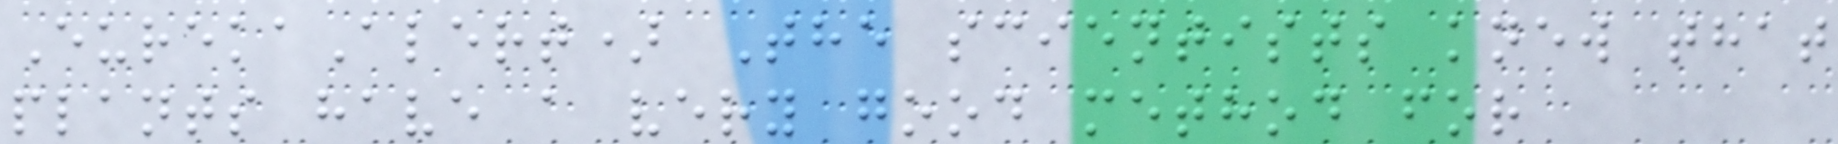EurekaAlert) The scientists knew that
plants have a very good method for
